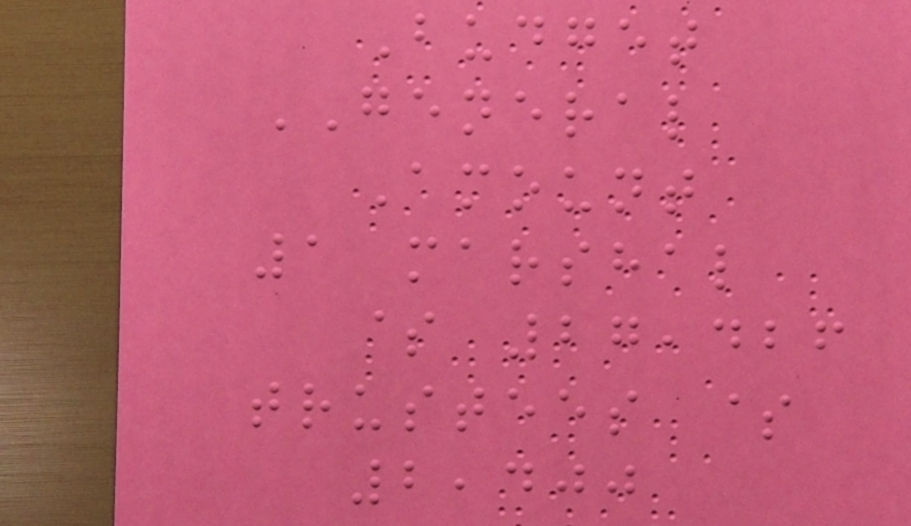Budget
GENERAL
Amount
1 marshal
$ 27,426
trustees $
2,400
